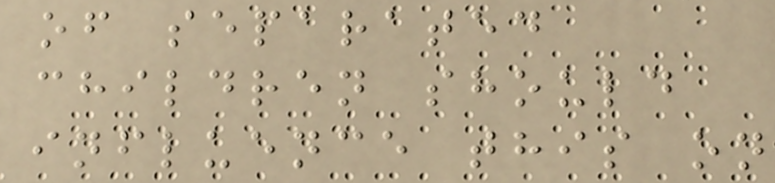of separated
children should
influence this on
